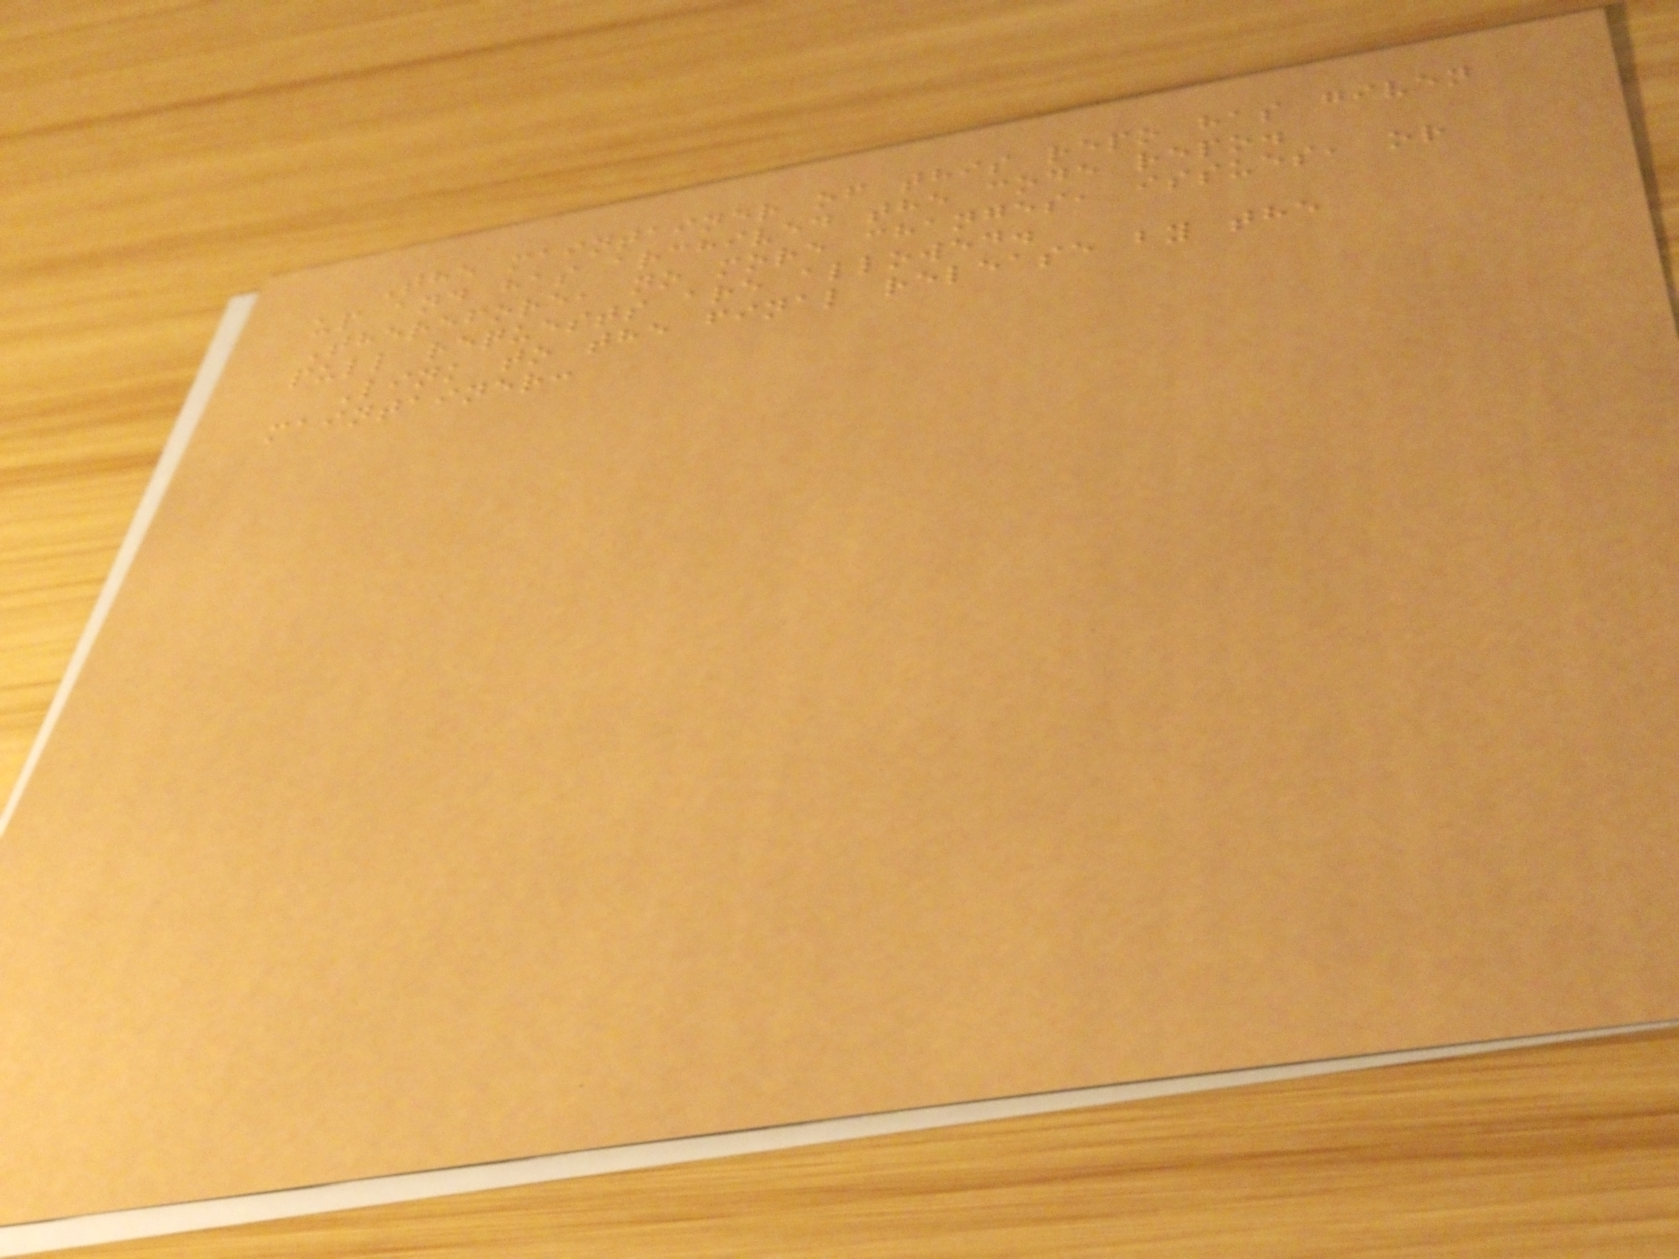The maintainer of this repo has given
up and has archived the code repo.
Therefore, no more changes, issues, or
pull requests are allowed.
Link to the final release by the
maintainer:
